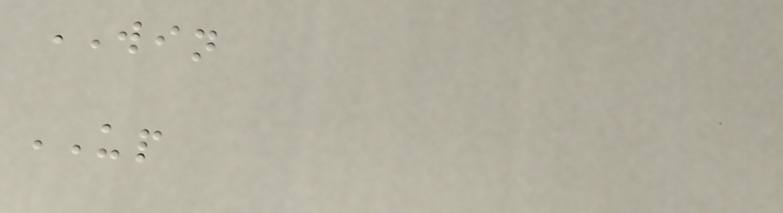WIN
UP
